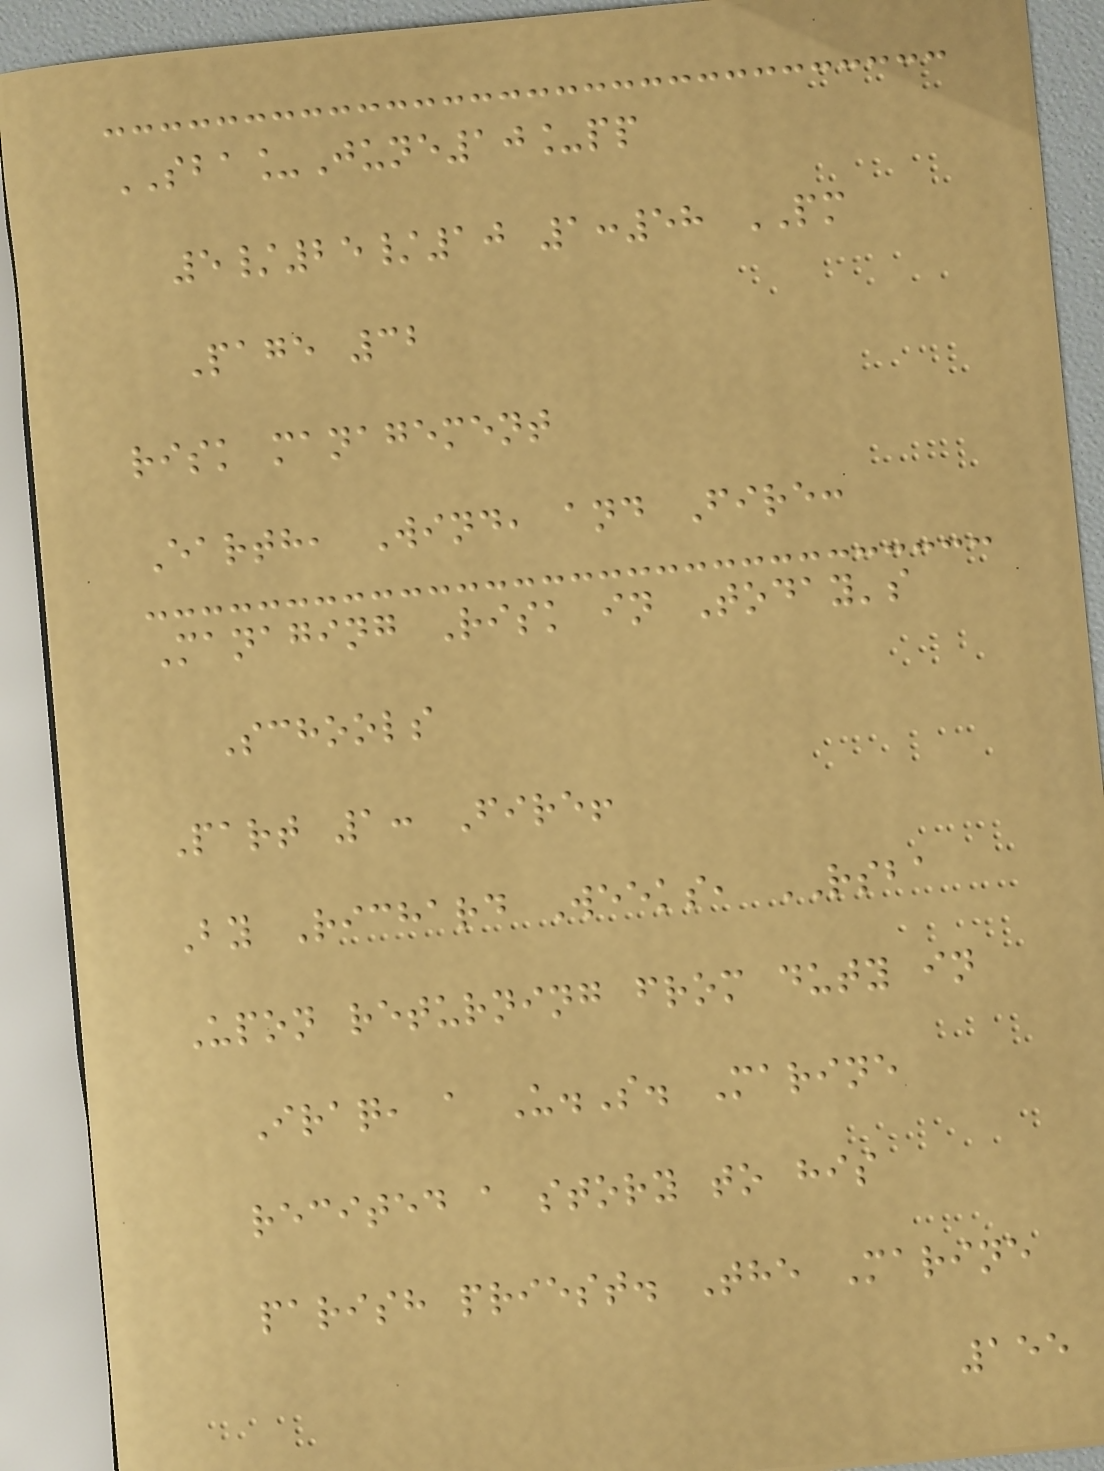SBA_June10_pp
5/25/10 1:58 PM
Page 32
risk management
Earth, Wind, and Fire:
Managing Risk in Today's
Schools
Part 1: Fire!
By Richard Weeks, RSBA
Upon returning from duty in
Iraq, a U.S. Marine
recited a story to his
parish priest. The Marine
155
